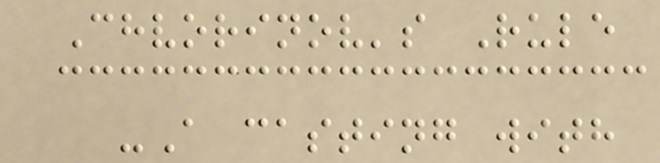Chvorinov's Rule
-A casting with
